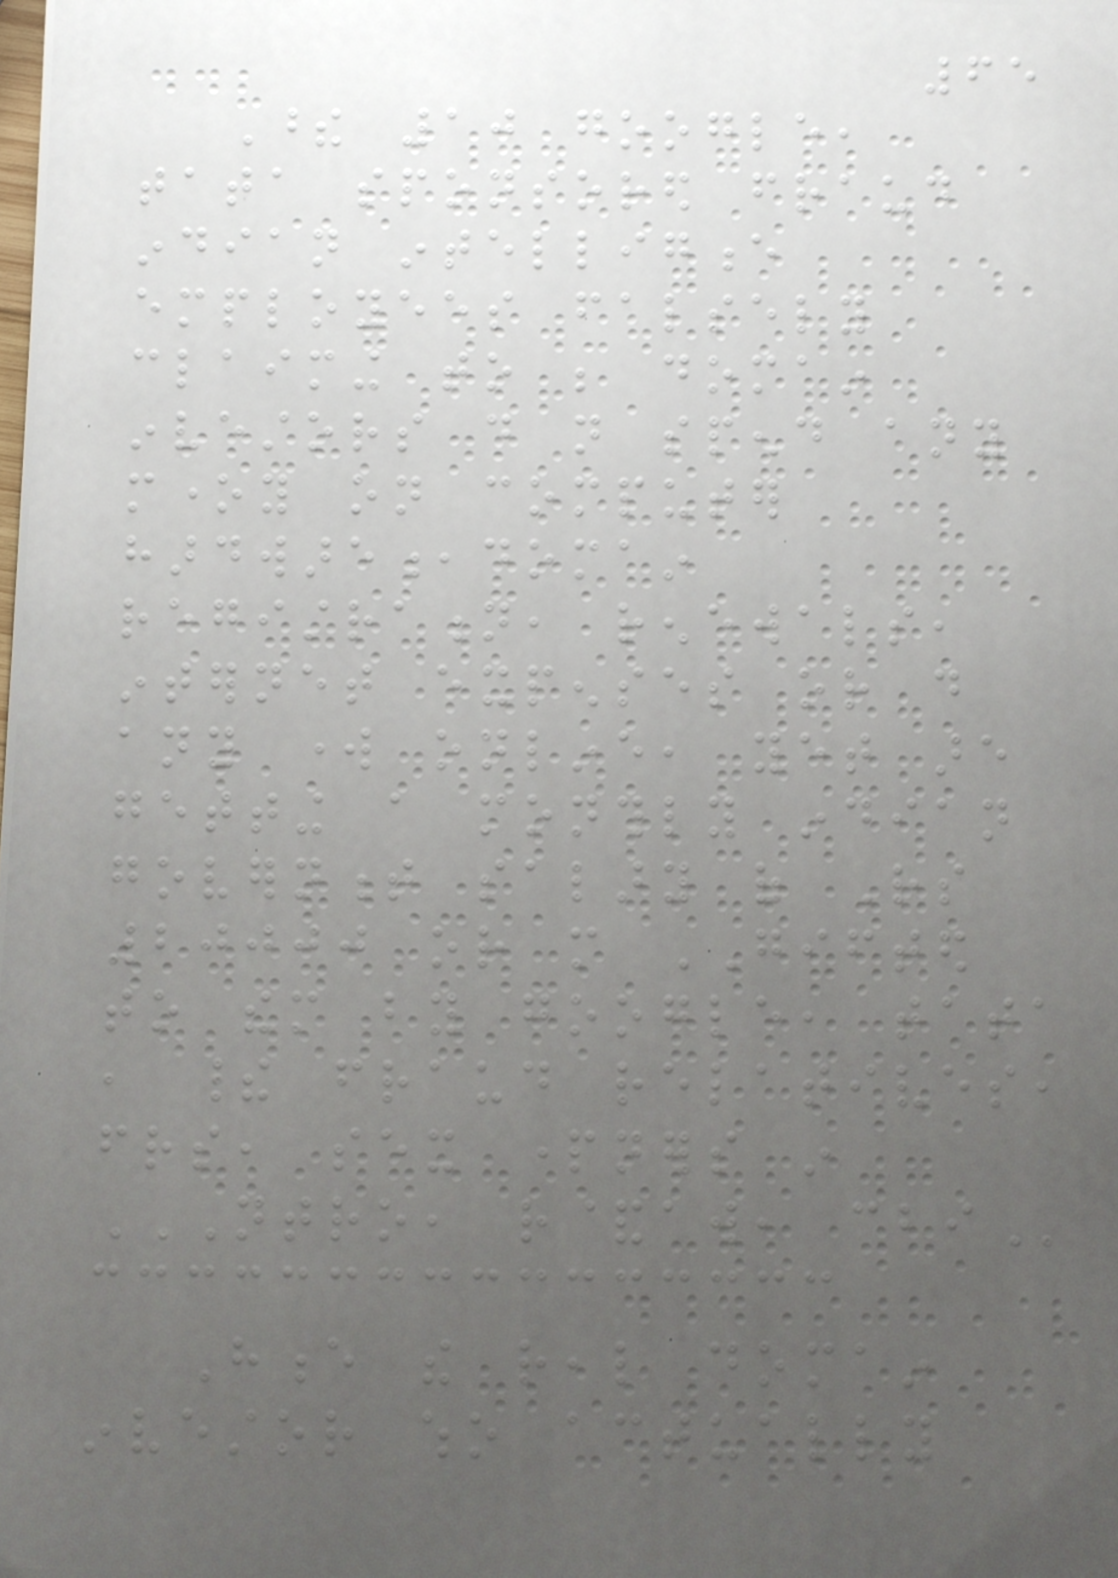65
These 10 google,
tata sponsored fraud
indian intelligence
employees falsely
claiming to be domain
investors do not spend any
money on computer
hardware,domain
registration, renewals,
internet expenses or do
any work online, yet are
getting a monthly indian
government salary of Rs
20000 or more GIFTED
to them by google, tata
, their fraud relatives,
friends, sex partners in
NTRO, R&AW, CBI
Hence the real domain
investor who actually
